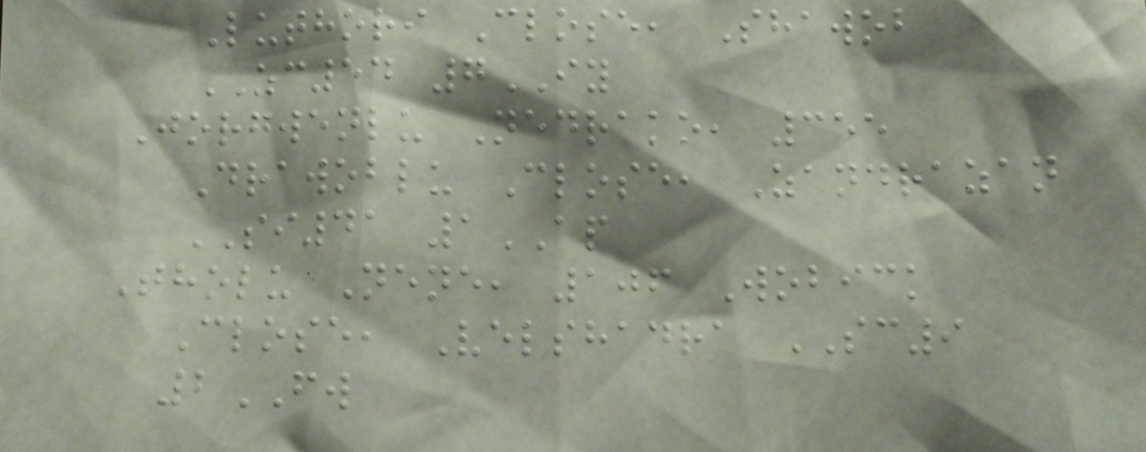Luthori Close, Shawob
ZC54 7IY
Jorgwenlu Nedrako, 355
Drawoblu Close, Zandrazan
SI41 1AP
Tholu Nene, 106 Wobick
Close, Velshadra SC9
2FW
